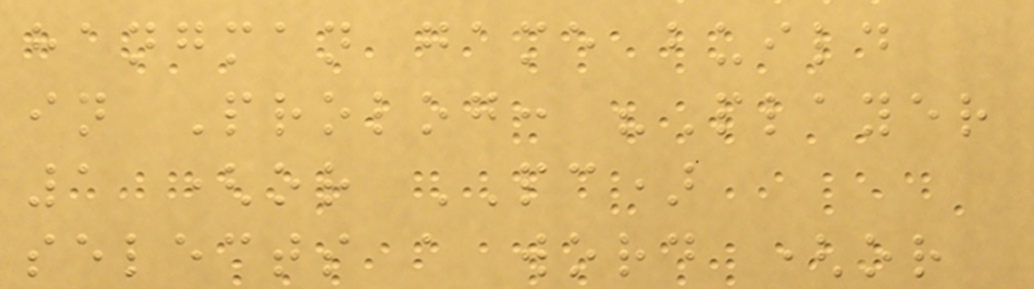hangman game build
in Prolog: "Player
1 (or PC)
selects a word (or
